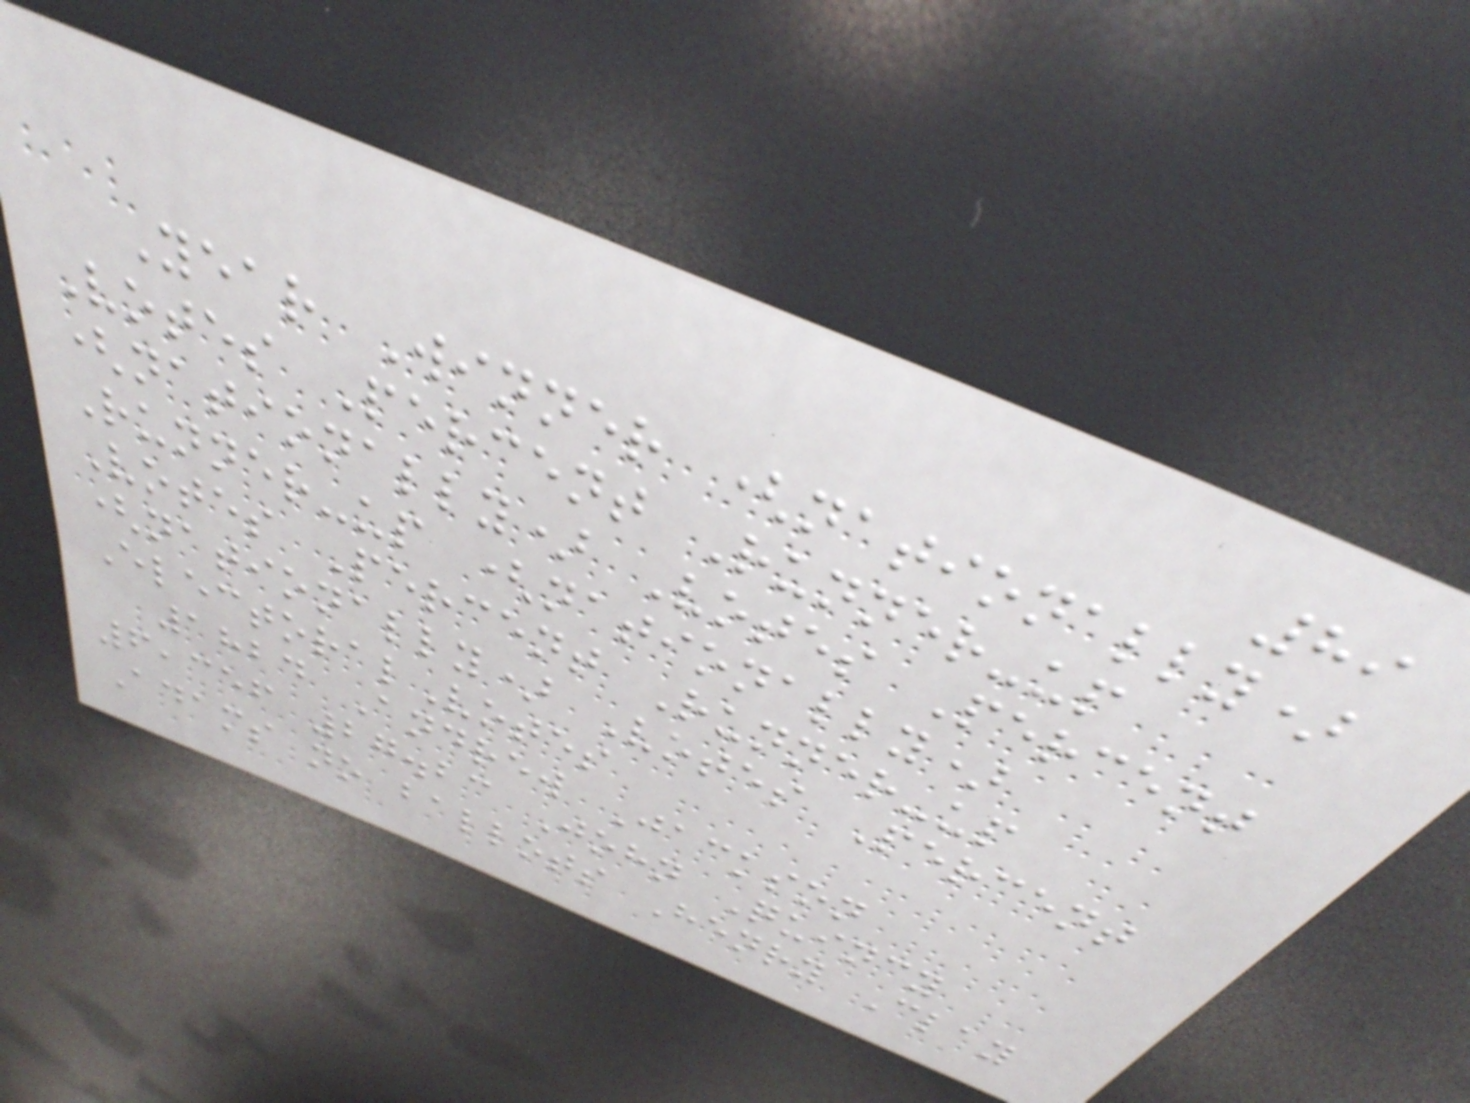89
Year Winner (nationally)
Votes Percent Runner-up
(nationally) Votes Percent
Runner-up (nationally)
Votes Percent Runner-up
(nationally) Votes Percent
ElectoralVotes
1824 Andrew Jackson
6,356 27.23 John Quincy
Adams no ballots Henry Clay
